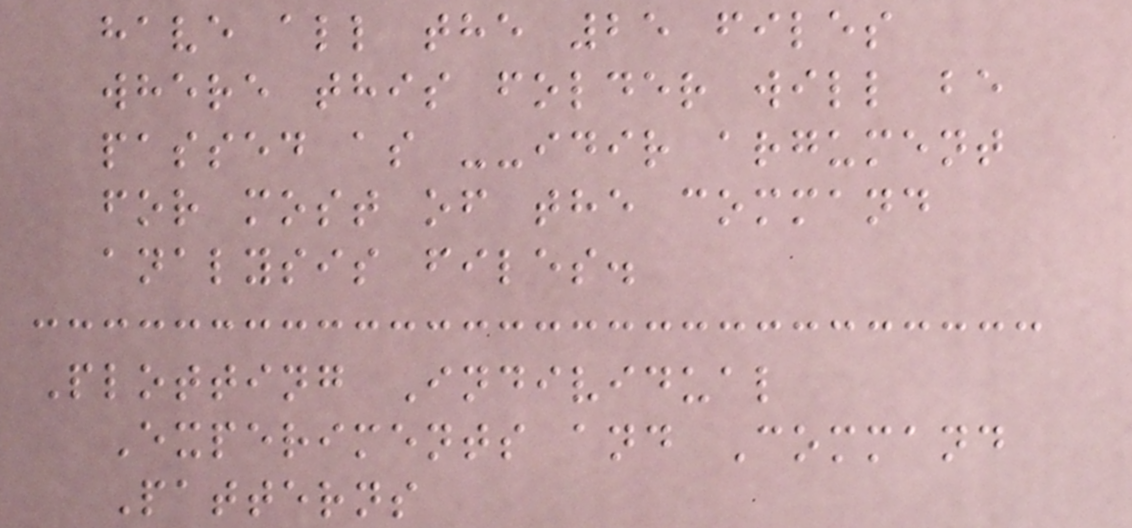have all the 25 files
where this folder will be
passed as --idir argument
for most of the command
analysis files.
Plotting Individual
Experiments and Command
Patterns
